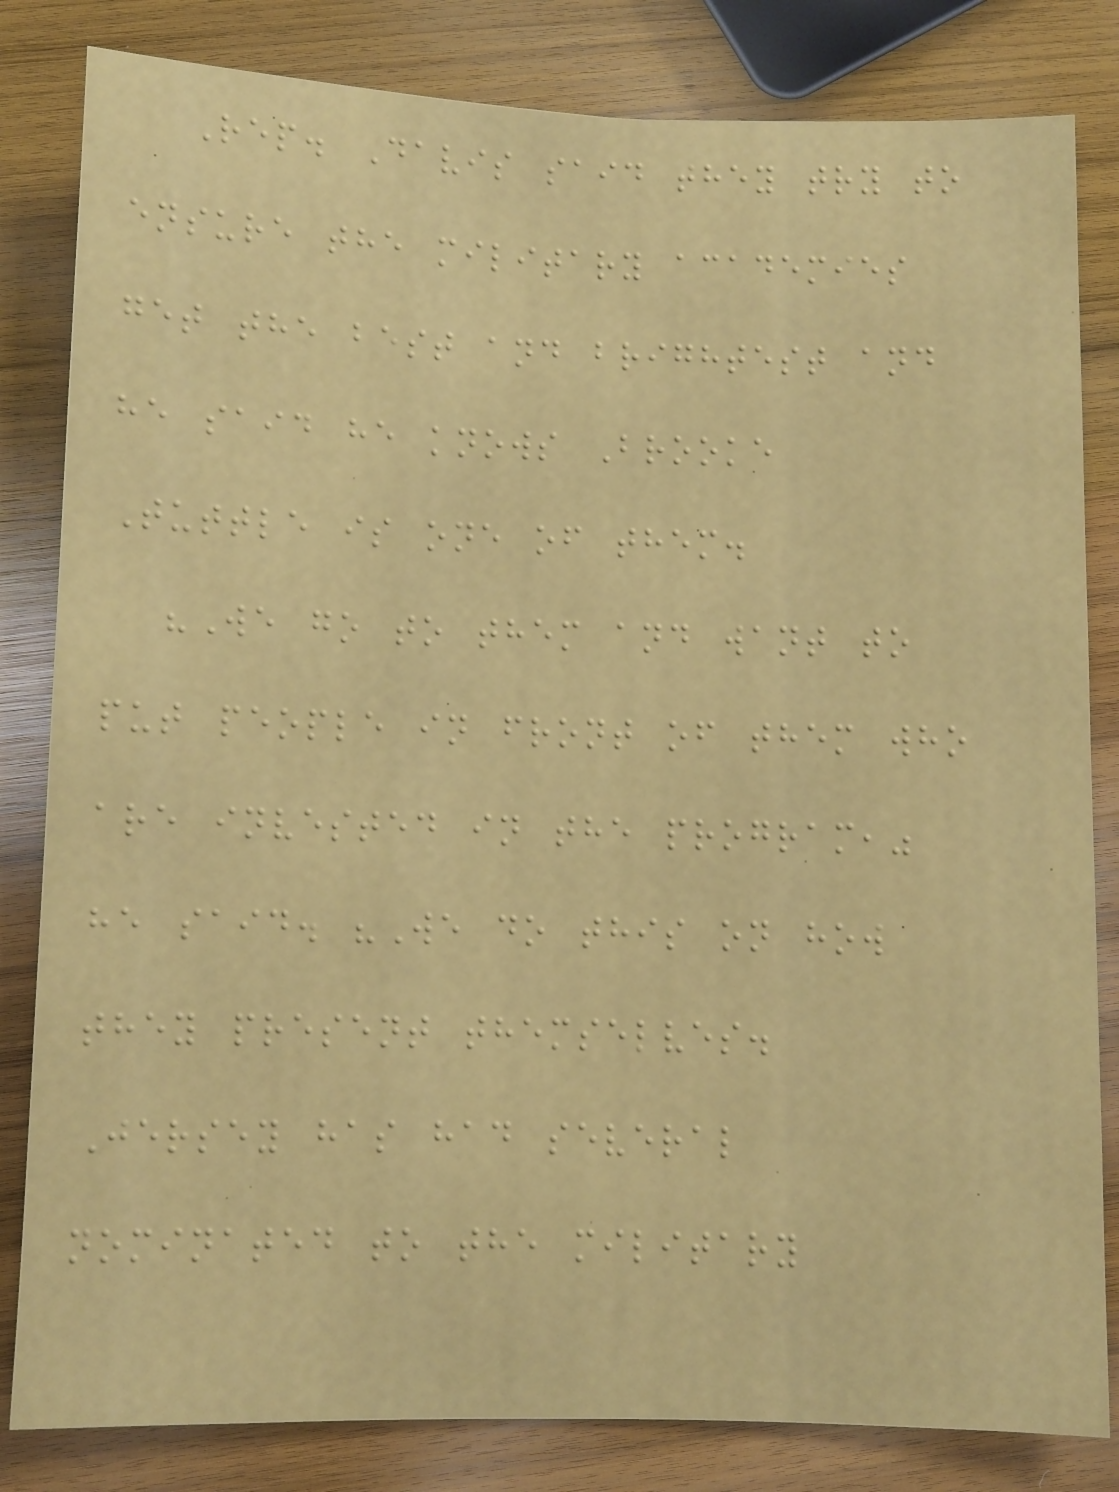Rep. Davis said they try to
ensure the military academies
get the best and brightest and
he said he knows Brooke
Tuttle is one of them.
"We go to them and want to
put people in front of them who
are invested in the program,"
he said. "We do this on how
they present themselves.
Jersey has had several
nominated to the military
